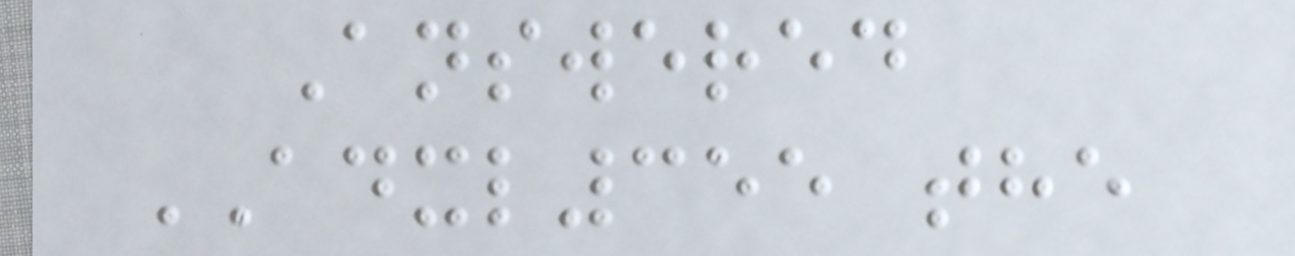Answered
ADXL355 the
